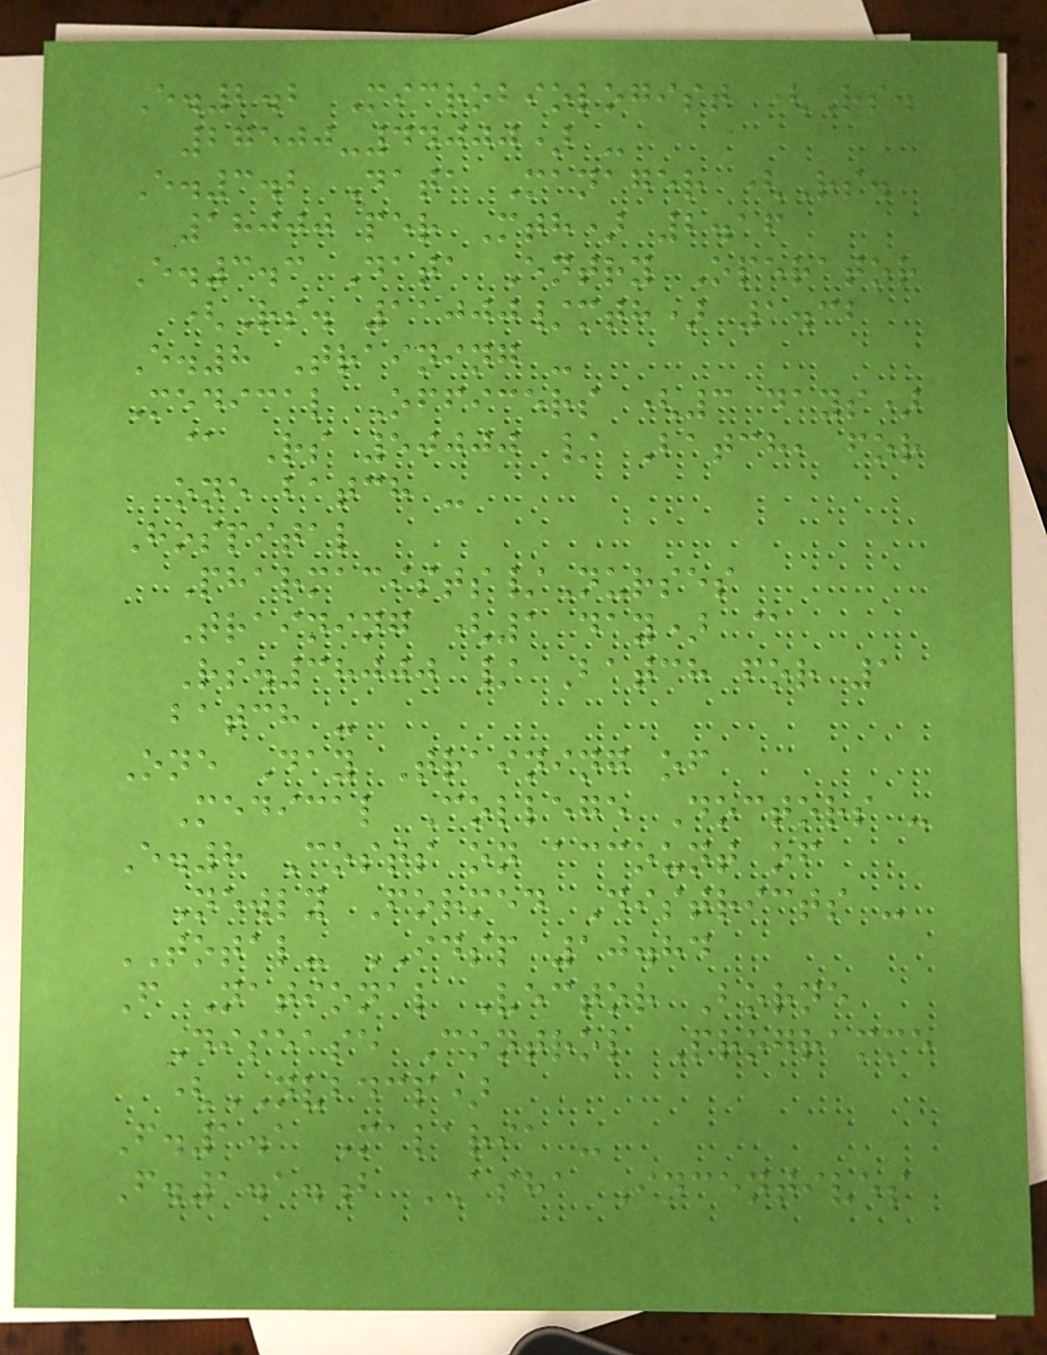E.2.2 Microbiologist (Rs.
27500-44000) -
E.3.2 Data Manager (Rs.
18000 per Mth) 2.16
E.3.3 Data Entry Operator
(Rs. 11000/mth) 1.32
E.8 Training -
Medical Officers (3 days)
@ Rs 50000 / Batch, for
one batch -
Hospital
Pharmacists/Nurses
Training (1 day) @
Rs.38000 / Batch for 1
batch -
One Day Training of
Medical College Doctors -
E.8 Costs on account of
Newly Formed Districts -
TOTAL- IDSP 10.84
F National Vector Borne
Disease Control Programme
(NVBDCP)
F.1.1 Malaria -
F.1.1.b ASHA Incentives
